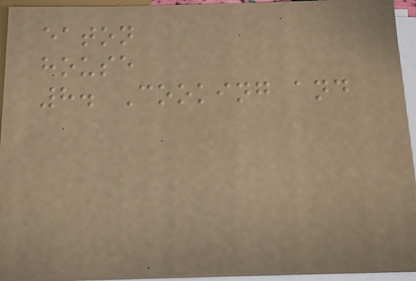eaton
house
8. Cooking and
